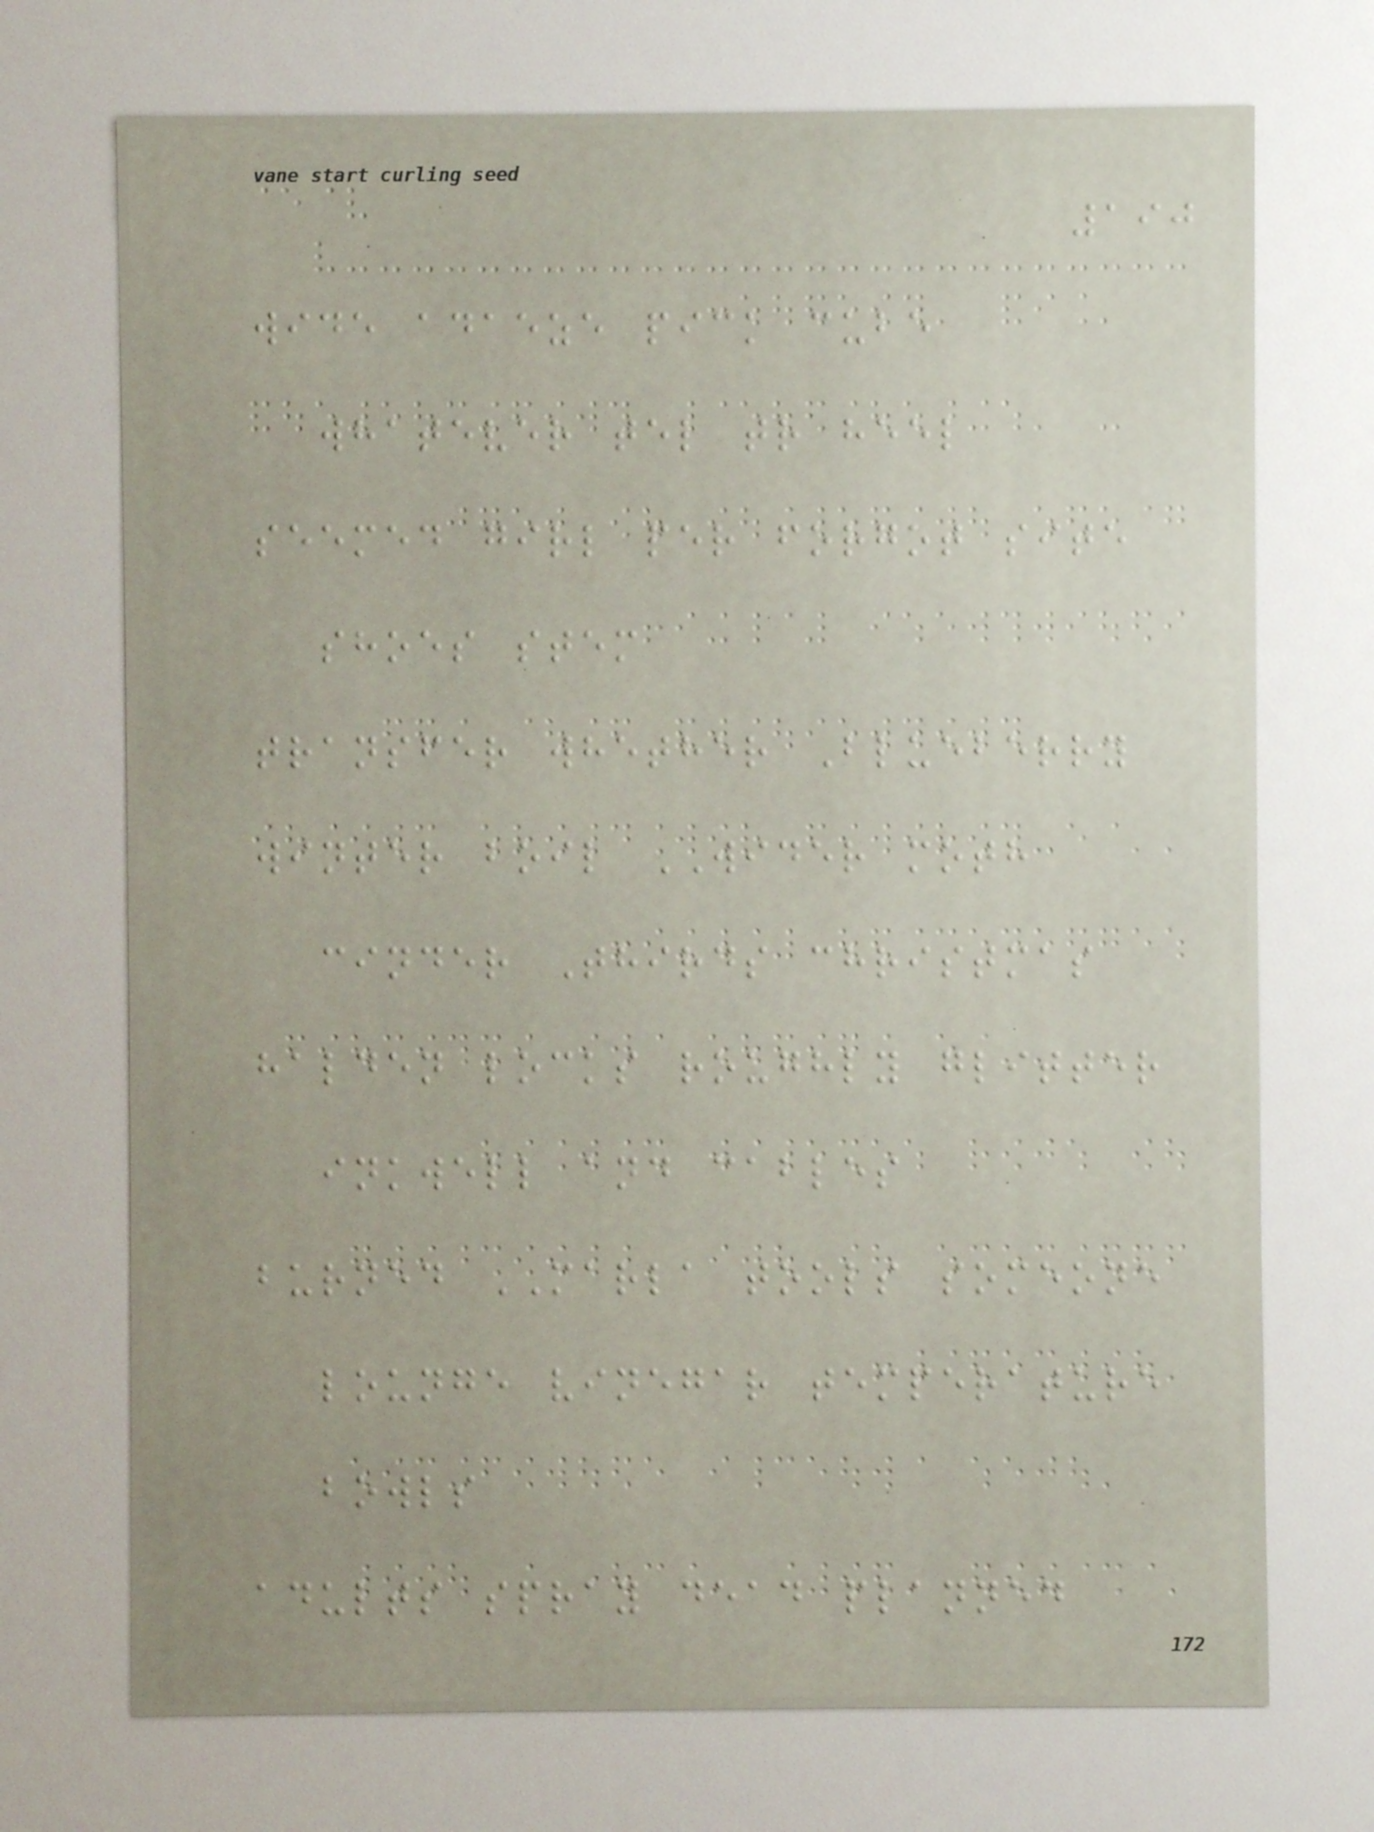190
wide adaeze pick cube
whatever tel tr heel
seemed girl per forgot site
shoes stem
transfer whether Blueberry
winter boil WIDER moth
cinder Thirds christmas
halden locks roughly glitter
inkwell and cables
burned MARLA tools someone
lounge vinegar temperature
bowls
adults spray dead planned
